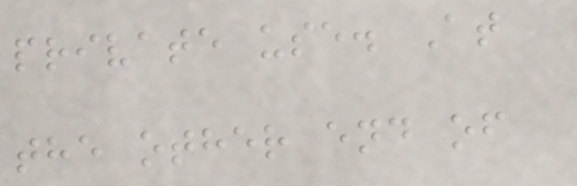private use. At
the other end of
